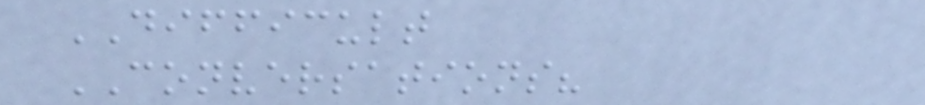DIFFICULT
CONVERSATIONS?
